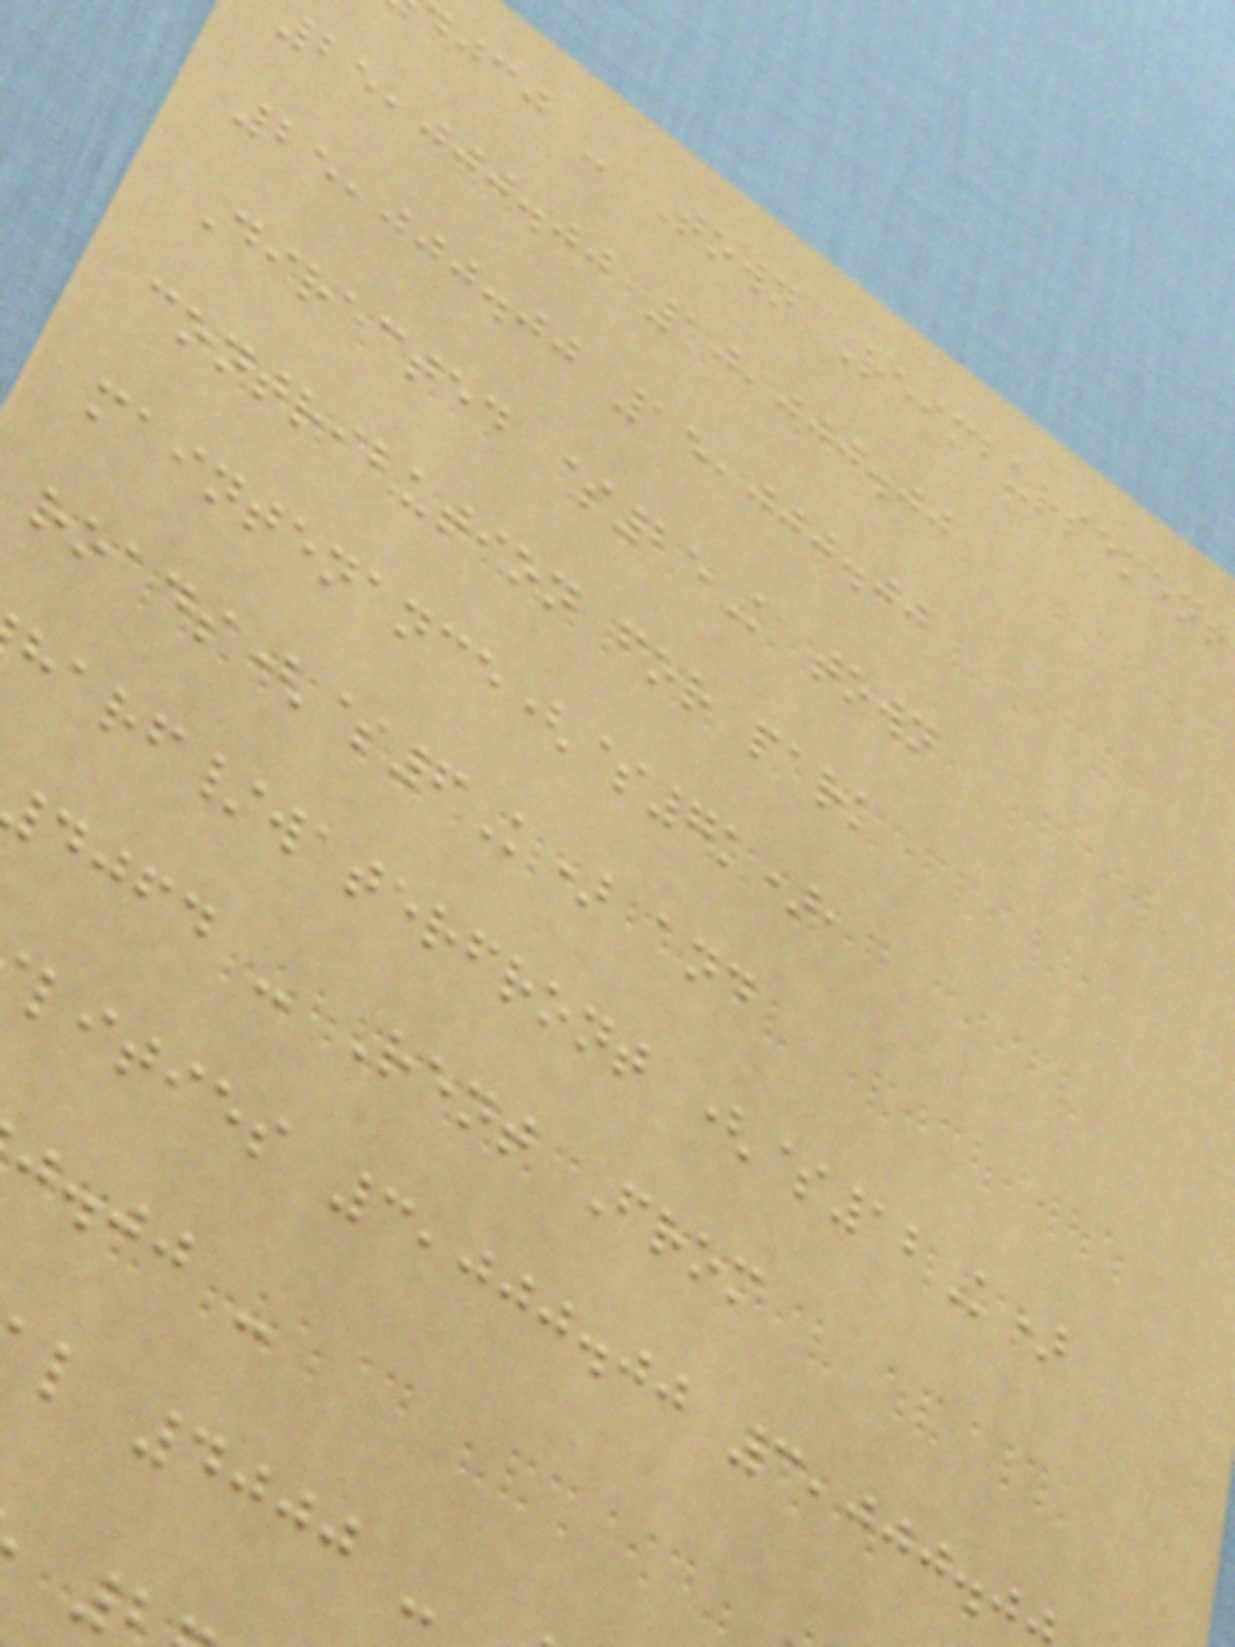djcj - Town Reimbursement
25,000.00 10,000.00
25,000.00 15,000.00
Directed $25K town
contribution for park
maintenance($7k),
roads($6K) and
harf/waterfront ($12K)
djfd - Rent From
lities 3,000.00 3,000.0
j.jj -
l 4000 -
